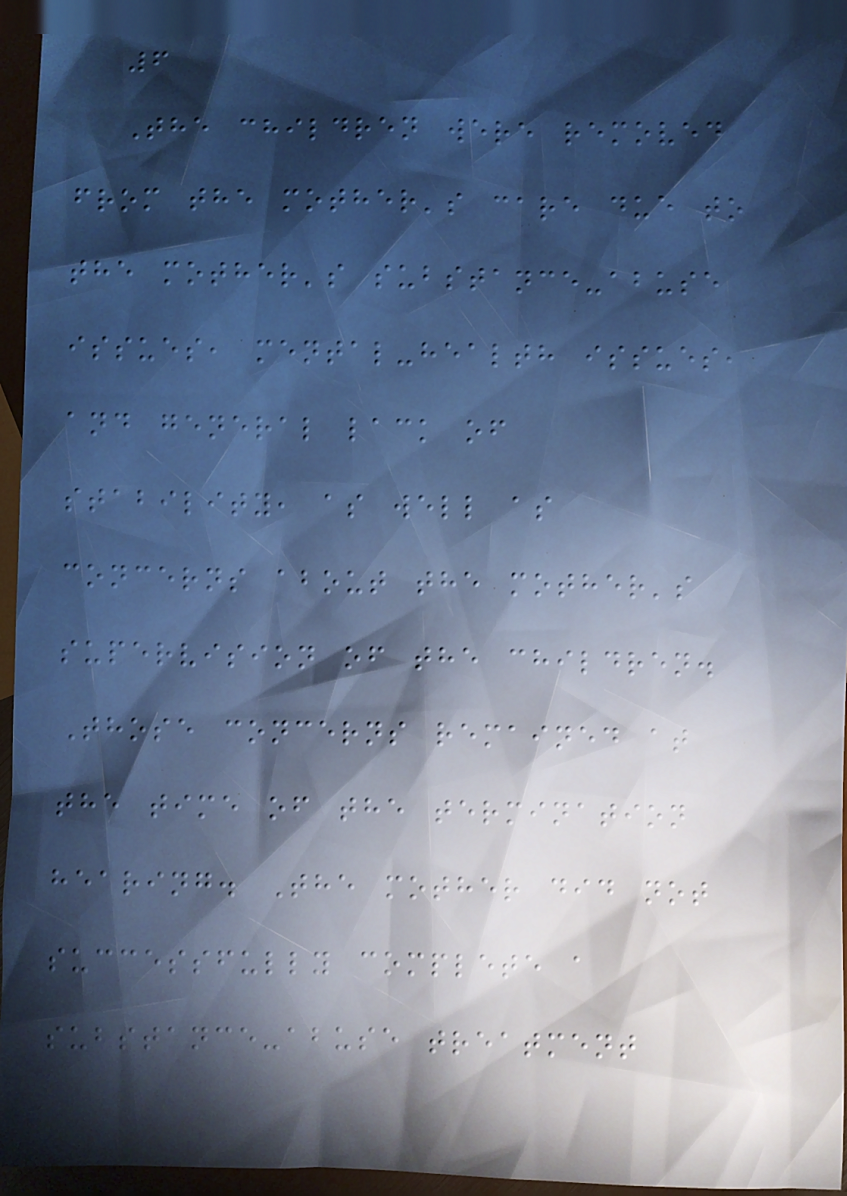6
The children were removed
from the mother's care due to
the mother's substance-abuse
issues, mental-health issues,
and general lack of
stability, as well as
concerns about the mother's
supervision of the children.
Those concerns remained at
the time of the termination
hearing. The mother did not
successfully complete a
substance-abuse treatment
